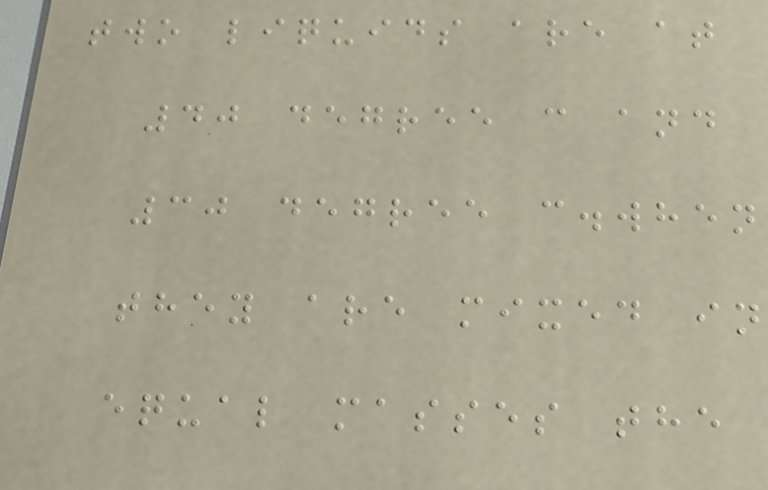two liquids are at
40 degree c and
30 degree c.when
they are mixed in
equal masses the
